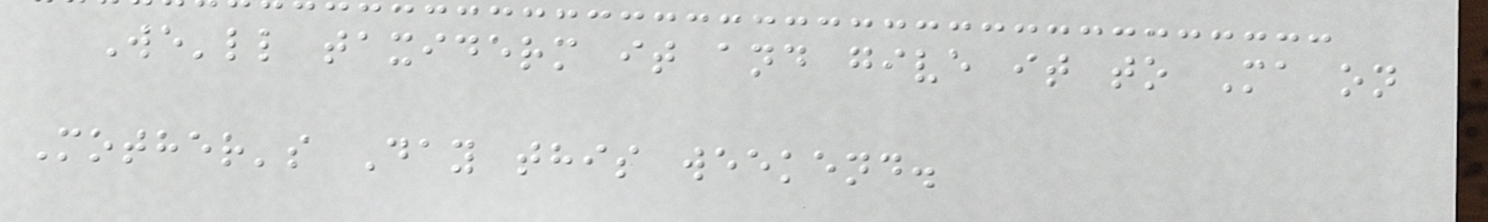We'll taxiderm it and give it to Ma on
Mother's Day this weekend.
